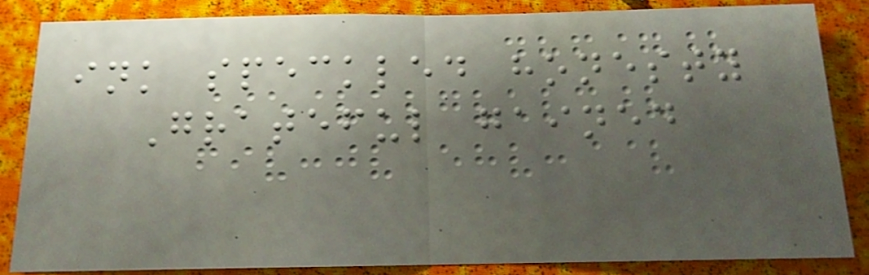ink speckled honesty
Grateful gained
